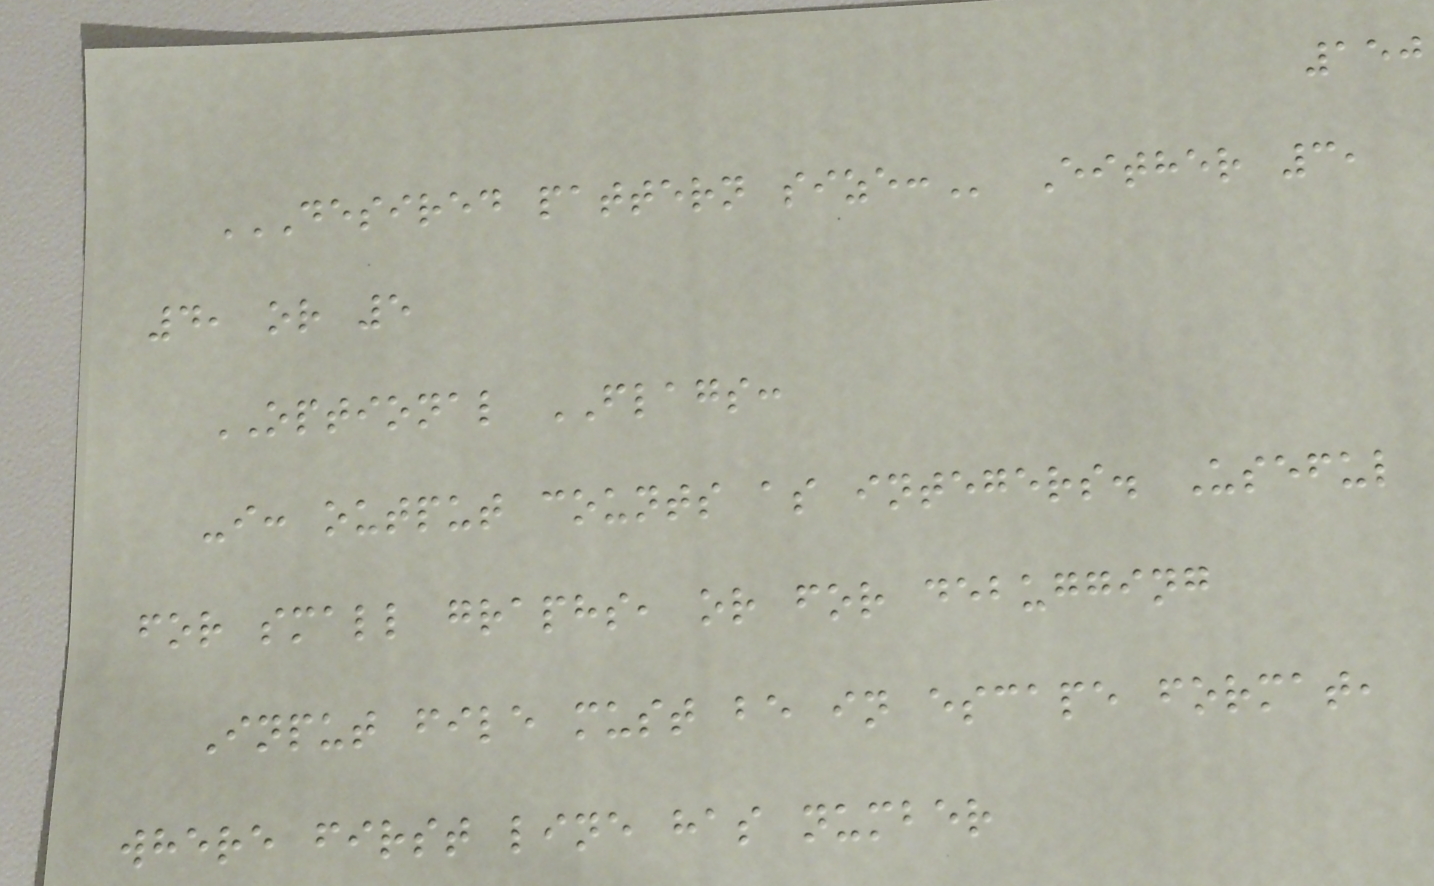150
DESIRED PATTERN SIZE: Either 3,
4, or 5
OPTIONAL FLAGS:
-i: output counts as integers. Useful
for small graphs, or for debugging
Input file must be in escape format,
where first line has number
